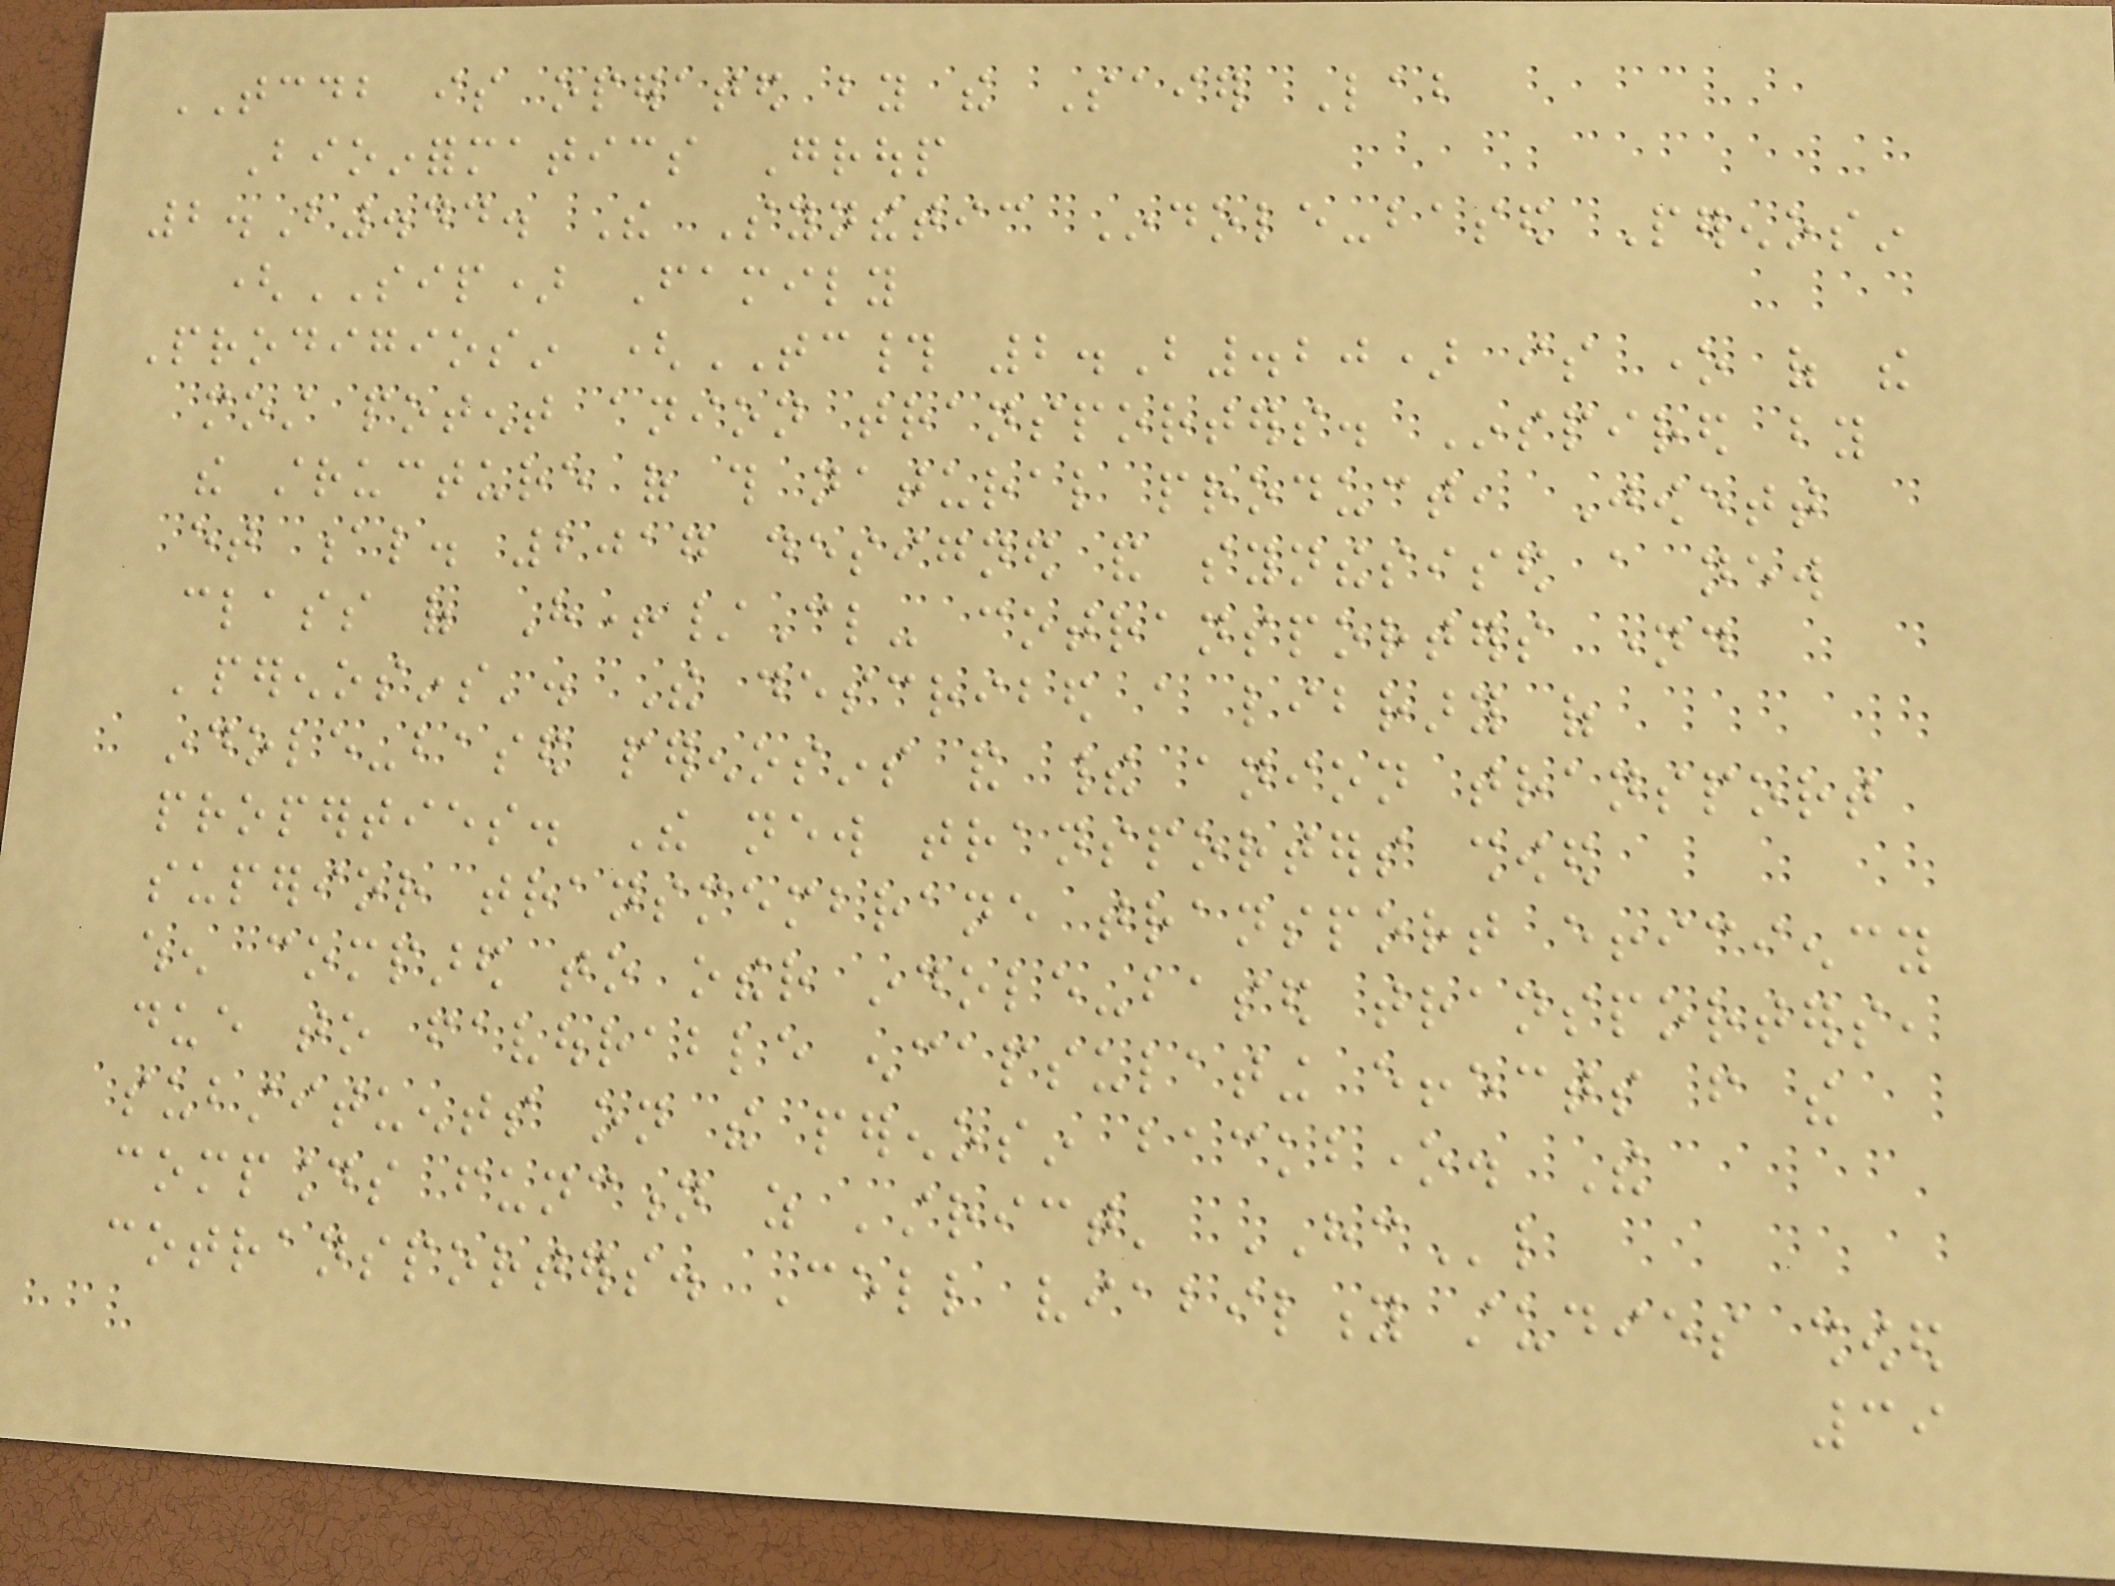TCDB is operated by the Saier Lab
Bioinformatics Group
2.B.44. The Synthetic Indole-based Perenosin
(SIP) Family
Prodigiosin (TC# 2.B.20) is one of the
most potent anion transporters. Inspired by
the structure of this natural product, Jowett
et al. 2017 designed and synthesised a new
class of H+/Cl- cotransporters named
'perenosins'. The described a library of
indole-based perenosins and their anion transport
properties. The new transporters showed
superior transmembrane transport efficiency
when compared to other indole-based transporters,
due to favourable encapsulating effects from the
substituents on the perenosin backbone. The
compounds function as 'strict' HCl
cotransporters. Cell viability studies showed
39
